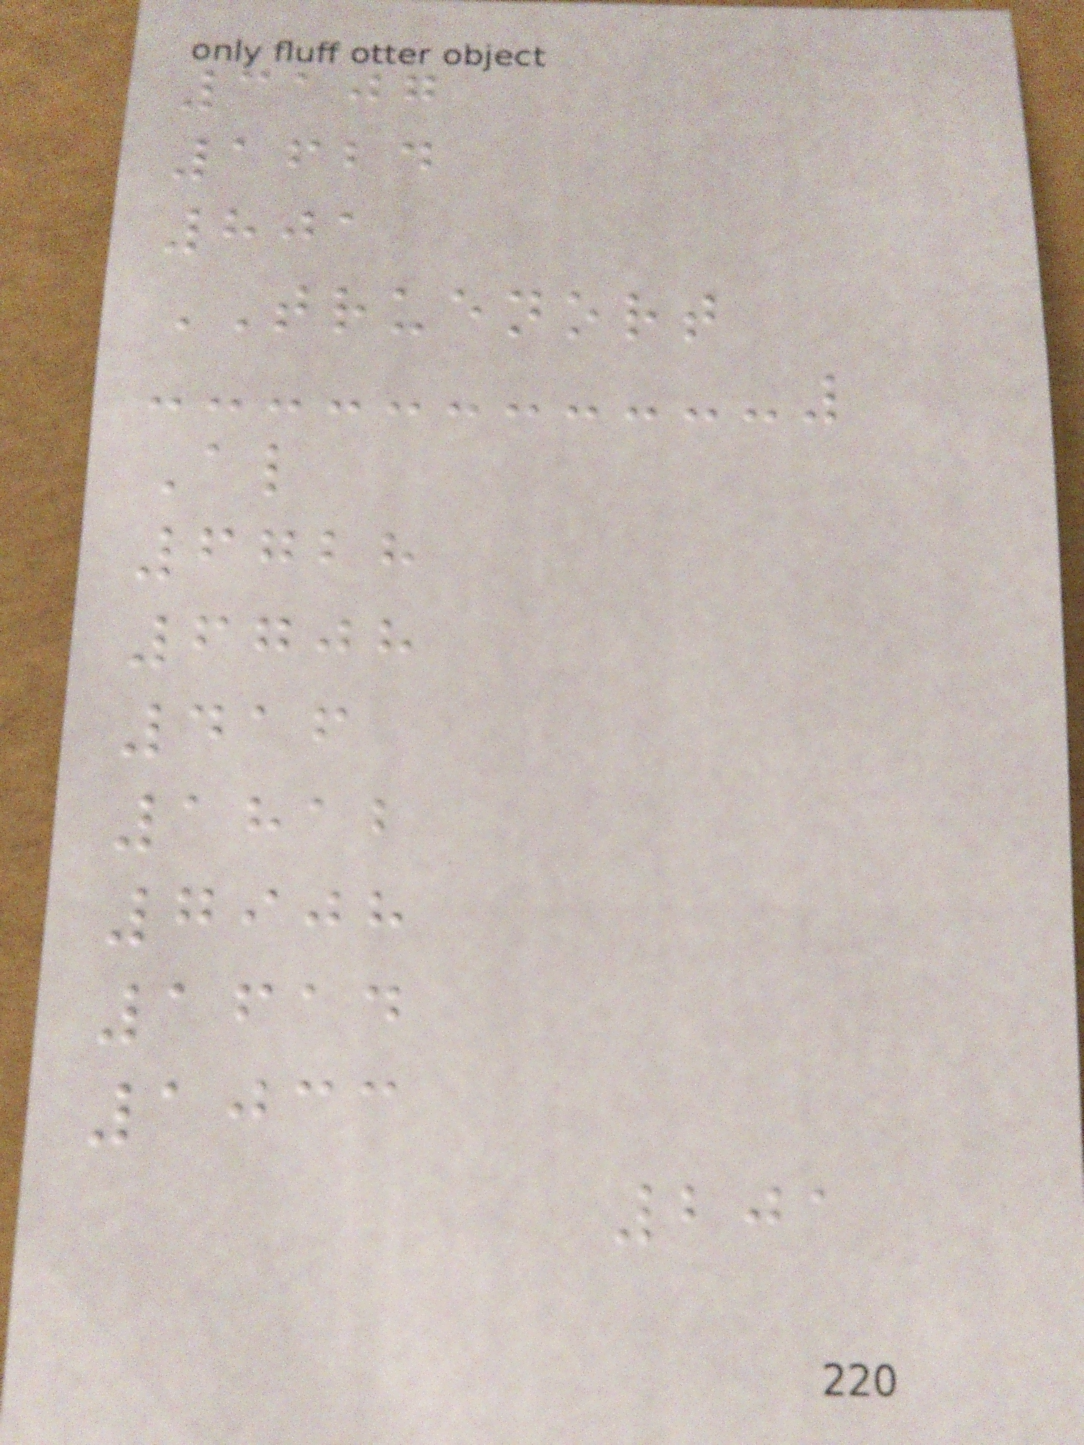3107
1624
801
TRUENORT
Al
6728
6708
416
1812
7908
1614
1033
201
